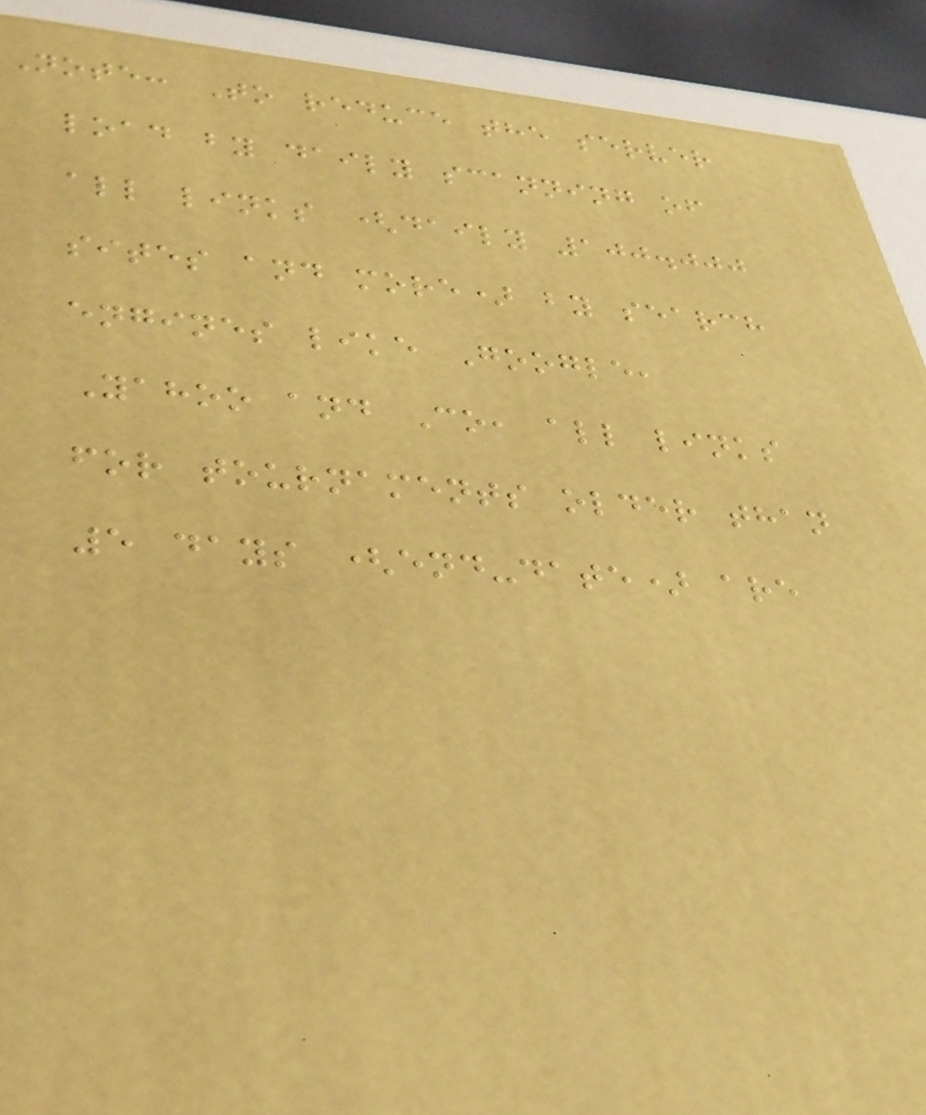Note: To reduce the server
load by daily scanning of
all links (daily 100.000
sites and more) by search
engines like Google,
Yahoo and Co, all links
for tournaments older than
5 days (end-date) are
